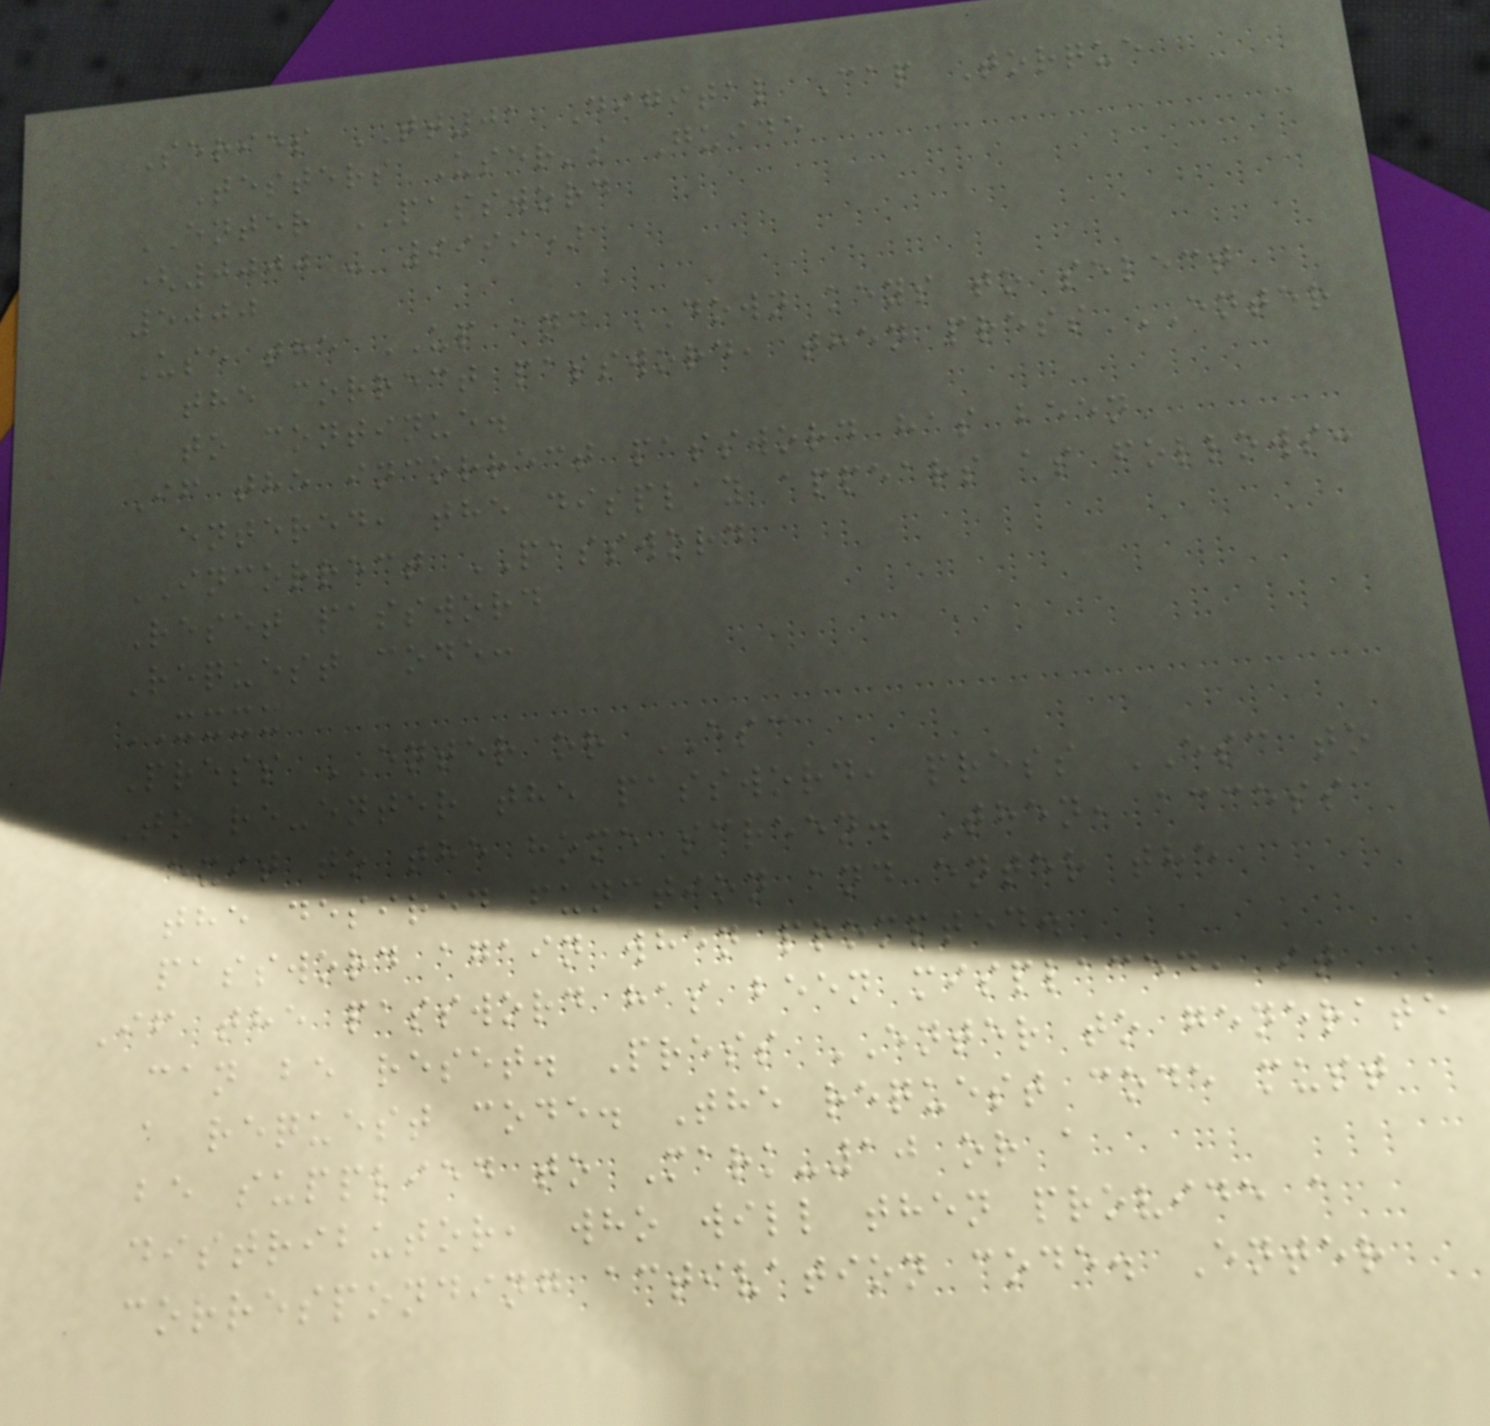Series TT01 Digital Cap Torque
Testers User's Guide
ENTER PASSWORD
(0000 - 9999)
5000
Use the UP and DOWN keys to select
the correct password, then press ENTER
to continue.
If the incorrect password has been
entered, the display appears as follows:
INCORRECT PASSWORD
Reset password
Request code:
XXXX
Press ENTER or ESC
To re-enter the password, press ESC to
exit to the home screen. Then, access
the desired function and enter the
password again when prompted.
If the password has been misplaced, it
can be reset. Press ENTER to generate
a request code. The request code must
be supplied to Mark-10 or a
distributor, who will then provide a
corresponding activation code. Enter
